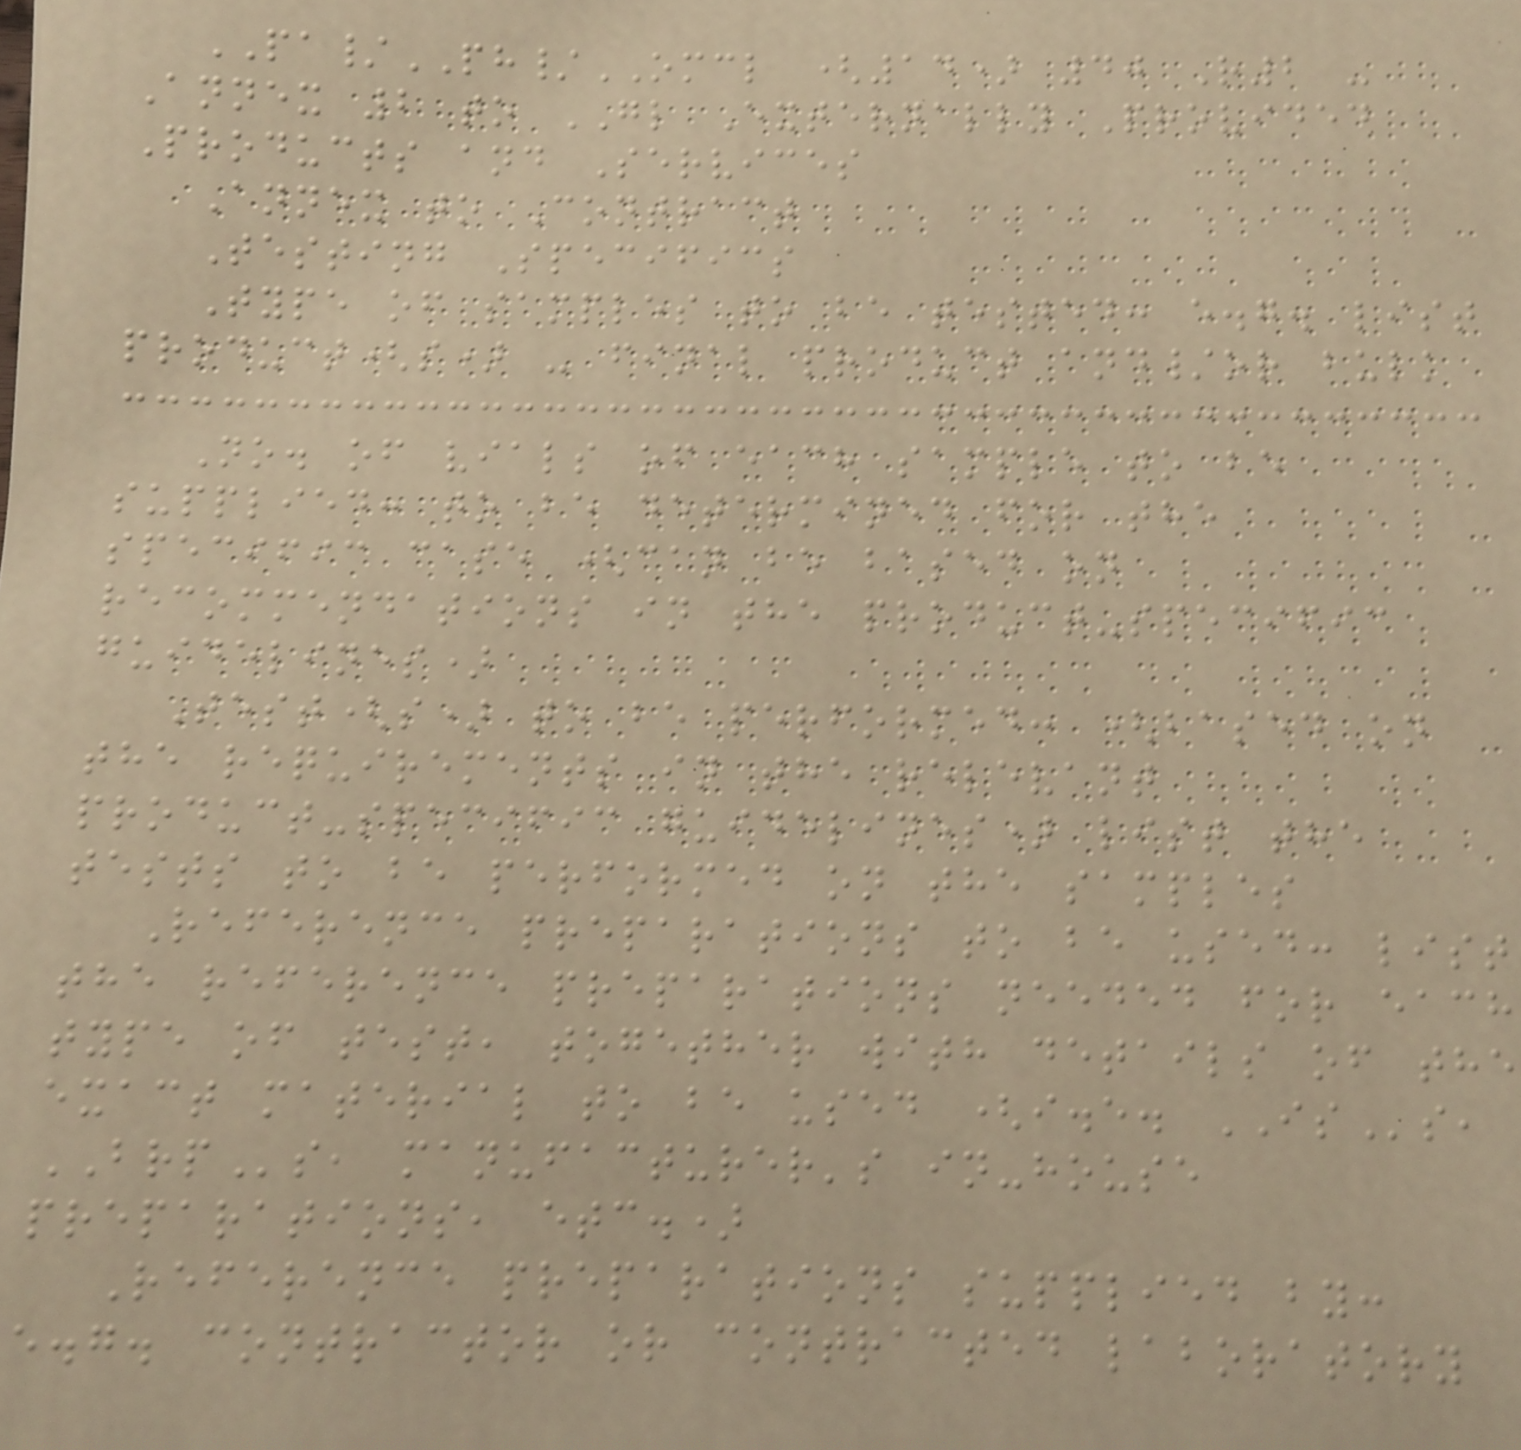PA/PH/OMCL (14) 40 R2 -
Annex 2 to GL Externally Provided
Products and Services
Annex to Contract
Testing Specifics
Type of samples to be tested: e.g. list
product(s) - final product and/or bulk
No. of vials of each sample to be
supplied: to be determined for the
specific case (can be based on
recommendations in the product-specific
guidelines)
Test(s) to be performed: (based on
the requirements in the relevant
product-specific guidelines) list the
tests to be performed on the samples
Reference preparations to be used: list
the reference preparations needed for each
type of test, together with details of the
exact material to be used (i.e. ISs,
BRPs, manufacturer's in-house
preparations, etc.)
Reference preparations supplied by:
e.g. contractor or contracted laboratory
